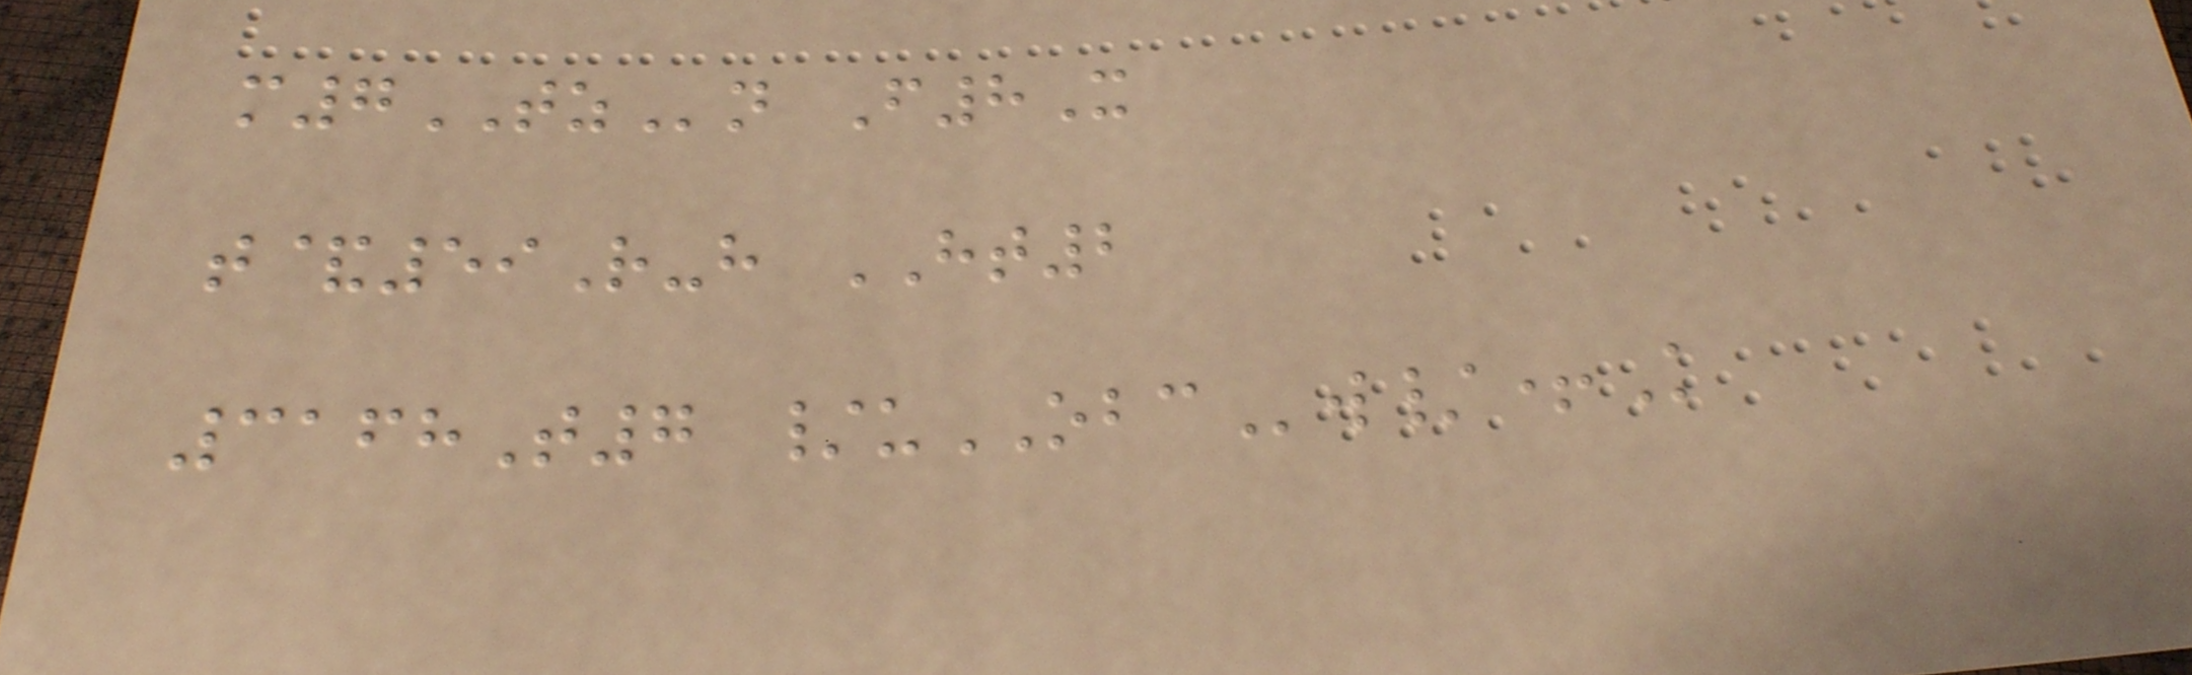m7TZn F8X
t&59R-h HT2
3168T7 /uOBCw/+K
